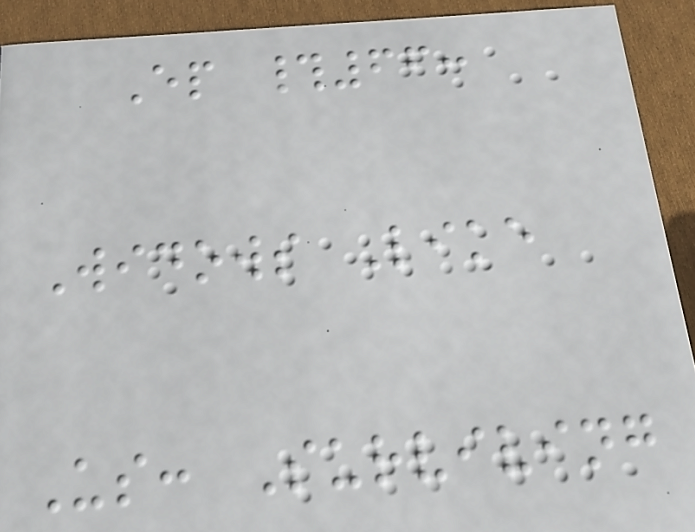Ep #66:
Widows Like
Us: Surviving
